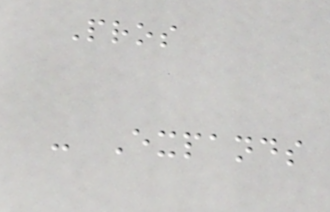Pros
- Expands
